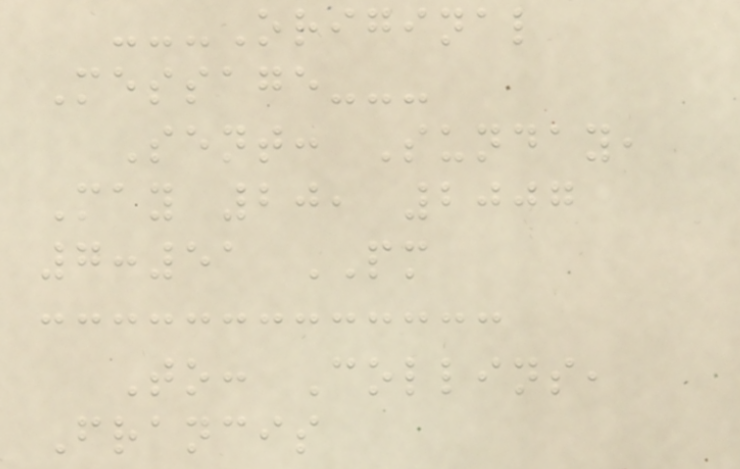---Original
Message---
Sent: Sunday,
May 20, 2007
7:51 PM
To: Collins,
Francis
